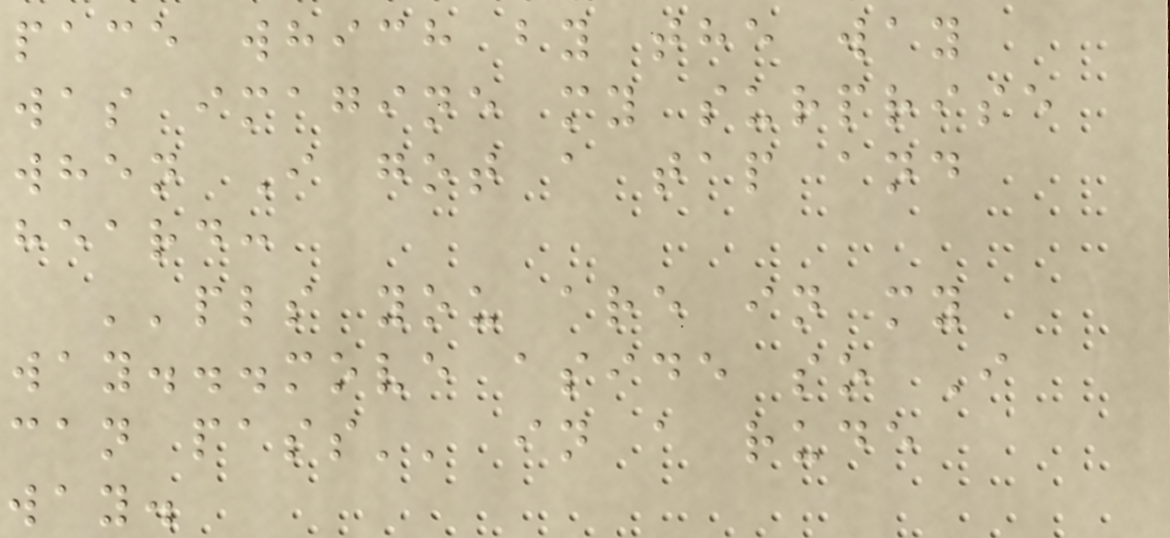pace which by the way
was imagine my surprise
when I got a tap and
heard:
''pls you are in my
way...move aside so I
can pass'' in a rude
way.
